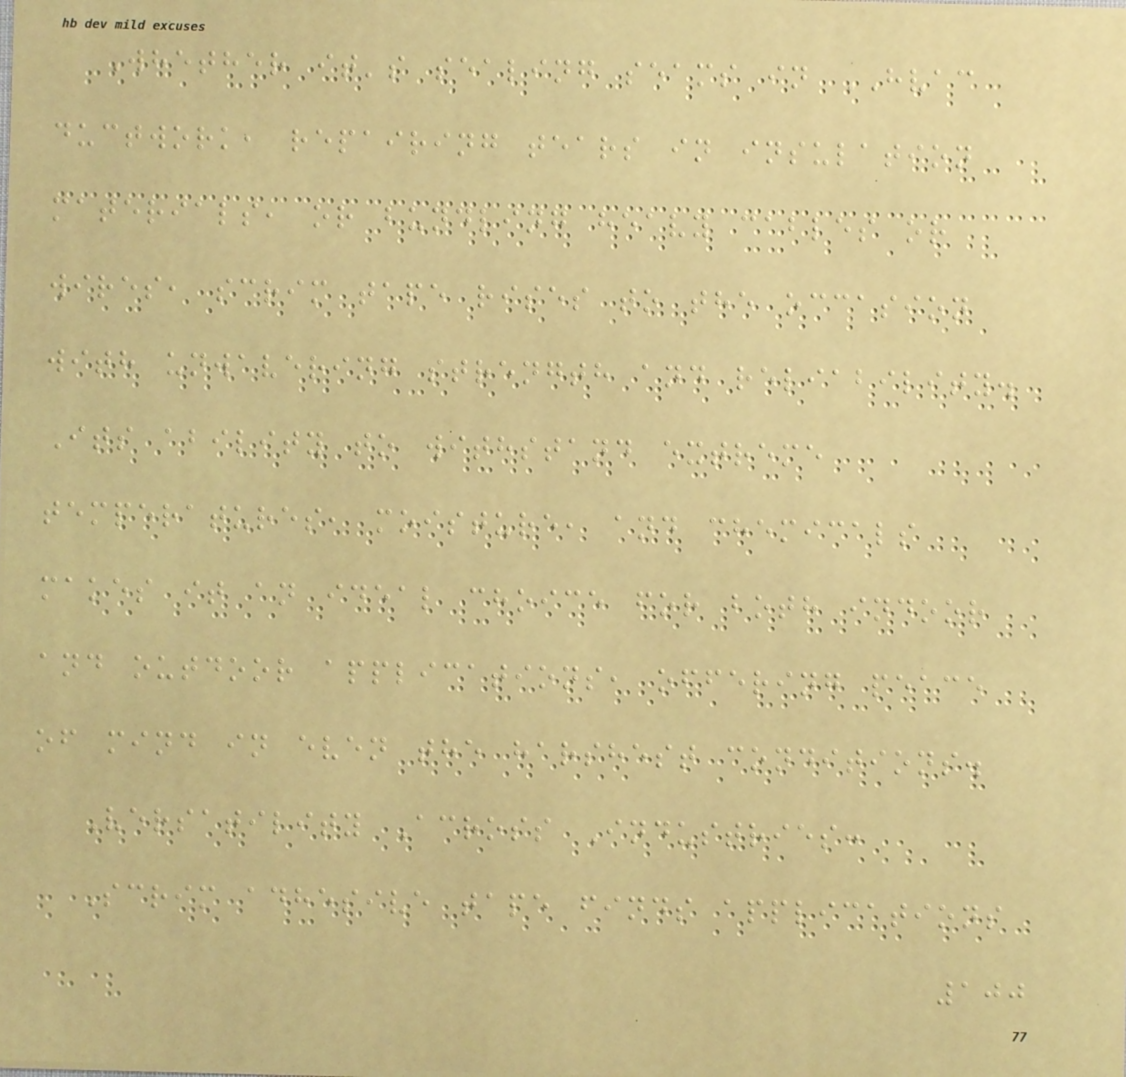Whether it's sealing seams in HVAC
ductwork, repairing tears in insulation
materials, or bundling heavy cables or
wires, scrim tape rises to the occasion
with unwavering strength and reliability.
Its ability to withstand extreme
temperatures, moisture, and chemicals
makes it an ideal choice for both indoor
and outdoor applications, offering peace
of mind in even the harshest conditions.
Versatility Across Industries:
Scrim adhesive tape finds applications
100
